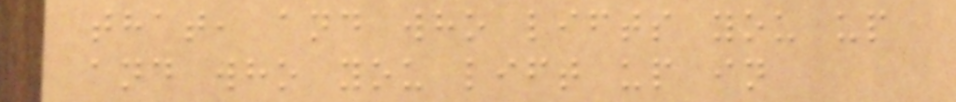that, and who lifts you up
and who you lift up in
